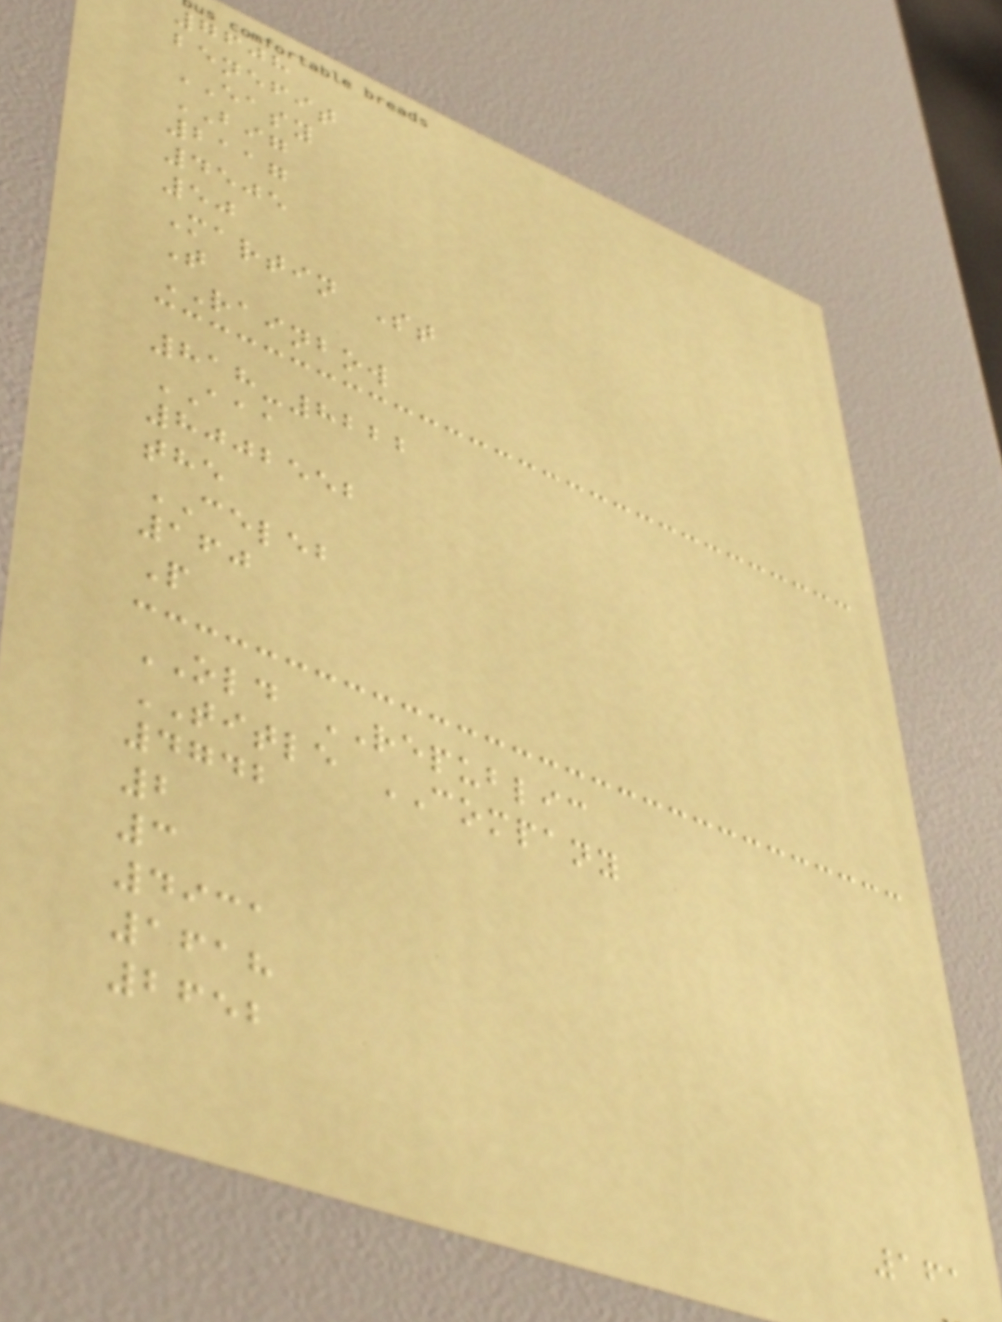7608
benefit
EASY
BIG
2117
4505
50
Martin St
T
RAINBOW
818-8222
AAA
8002552
the
CELEB
160
P
OLD REPUBLIC
TITLE COMPANY
4742
2
3
4931
1618
2652
161
